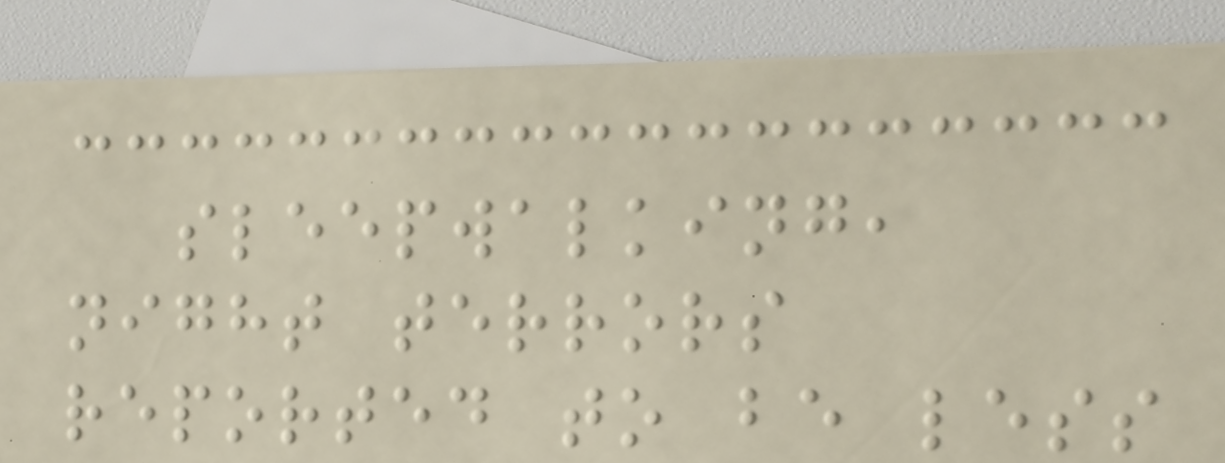sleepwalking,
night terrors
reported to be less
